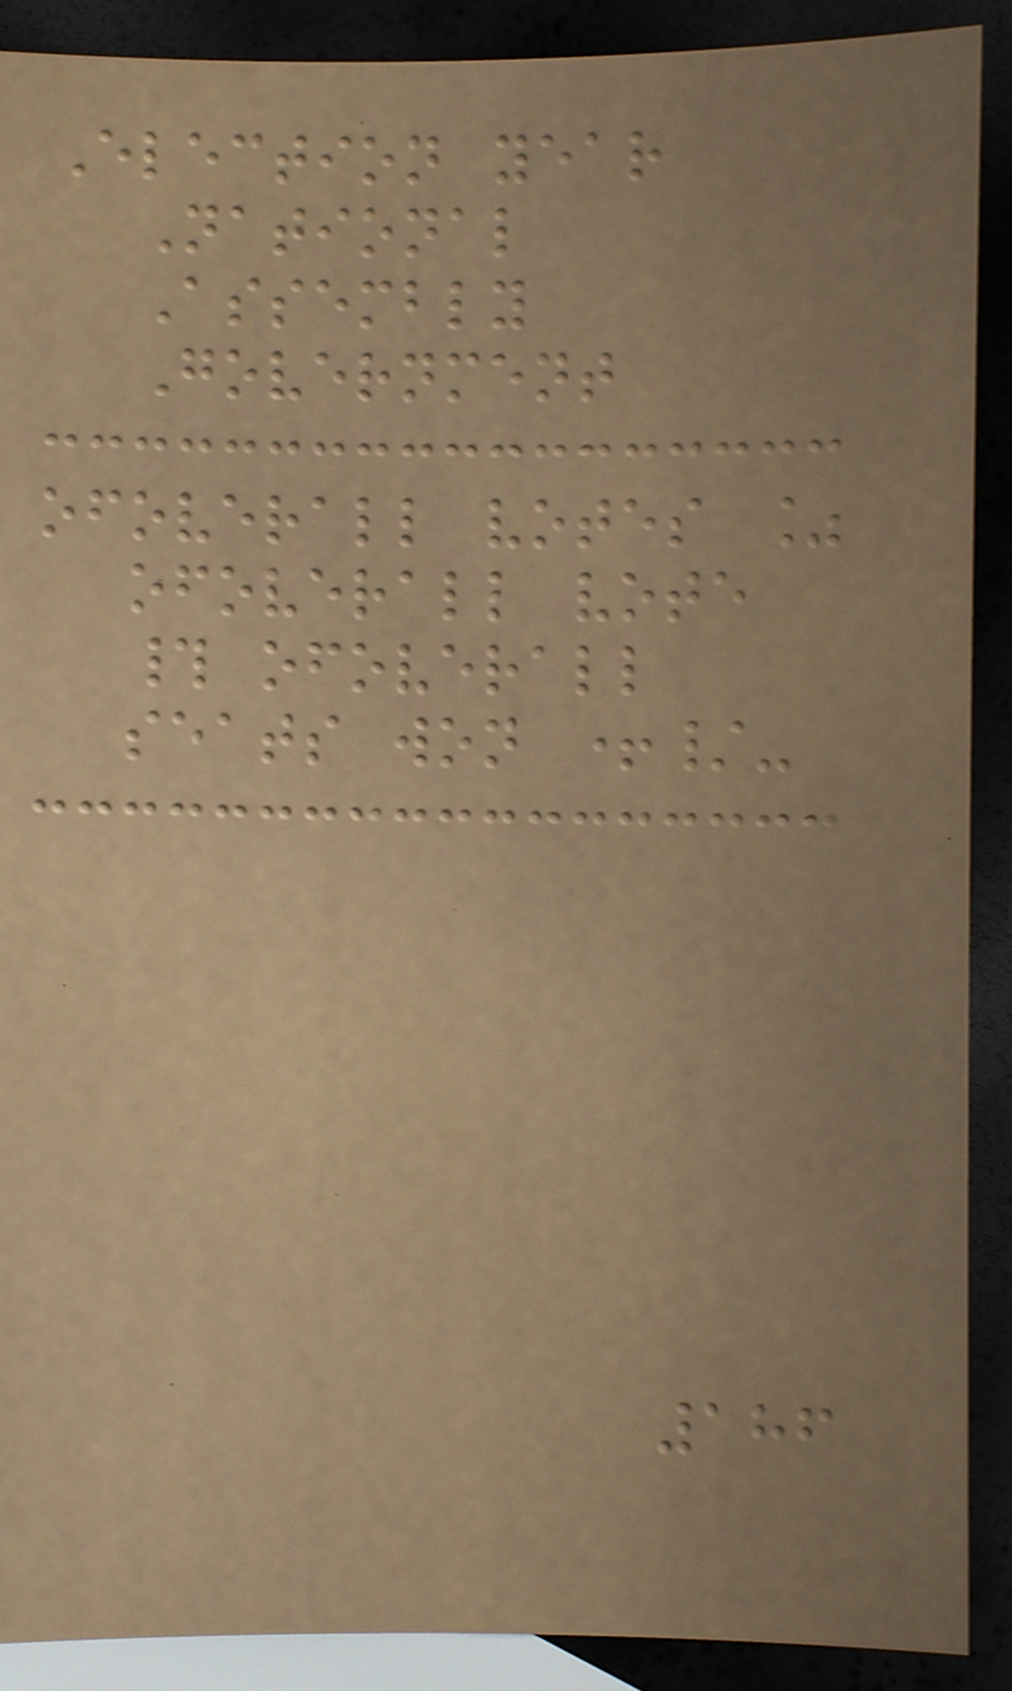Election year
National
Assembly
Government
ofoverall votes %
ofoverall vote
# ofoverall
seats won +/-
186
